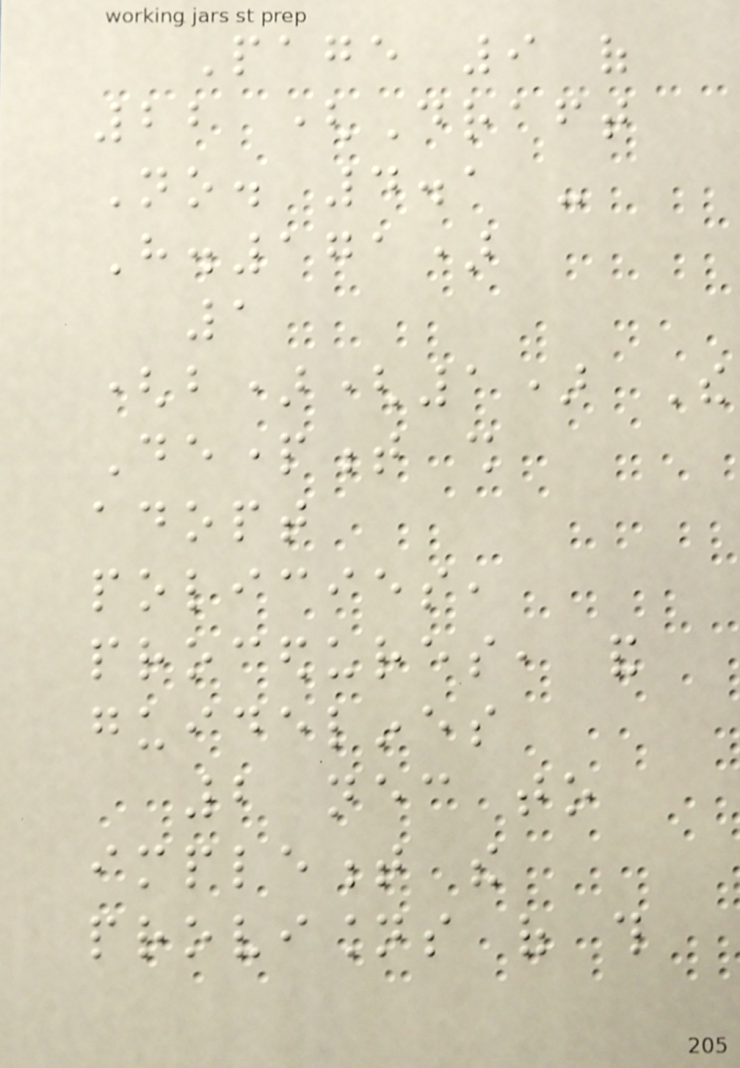Page 9 of
22 (Draft
No. 4.1 -
H.171)
1
(b)(1) The
Department shall
adopt
policies,
procedures, and
guidelines
2 necessary to
implement the
provisions of this
